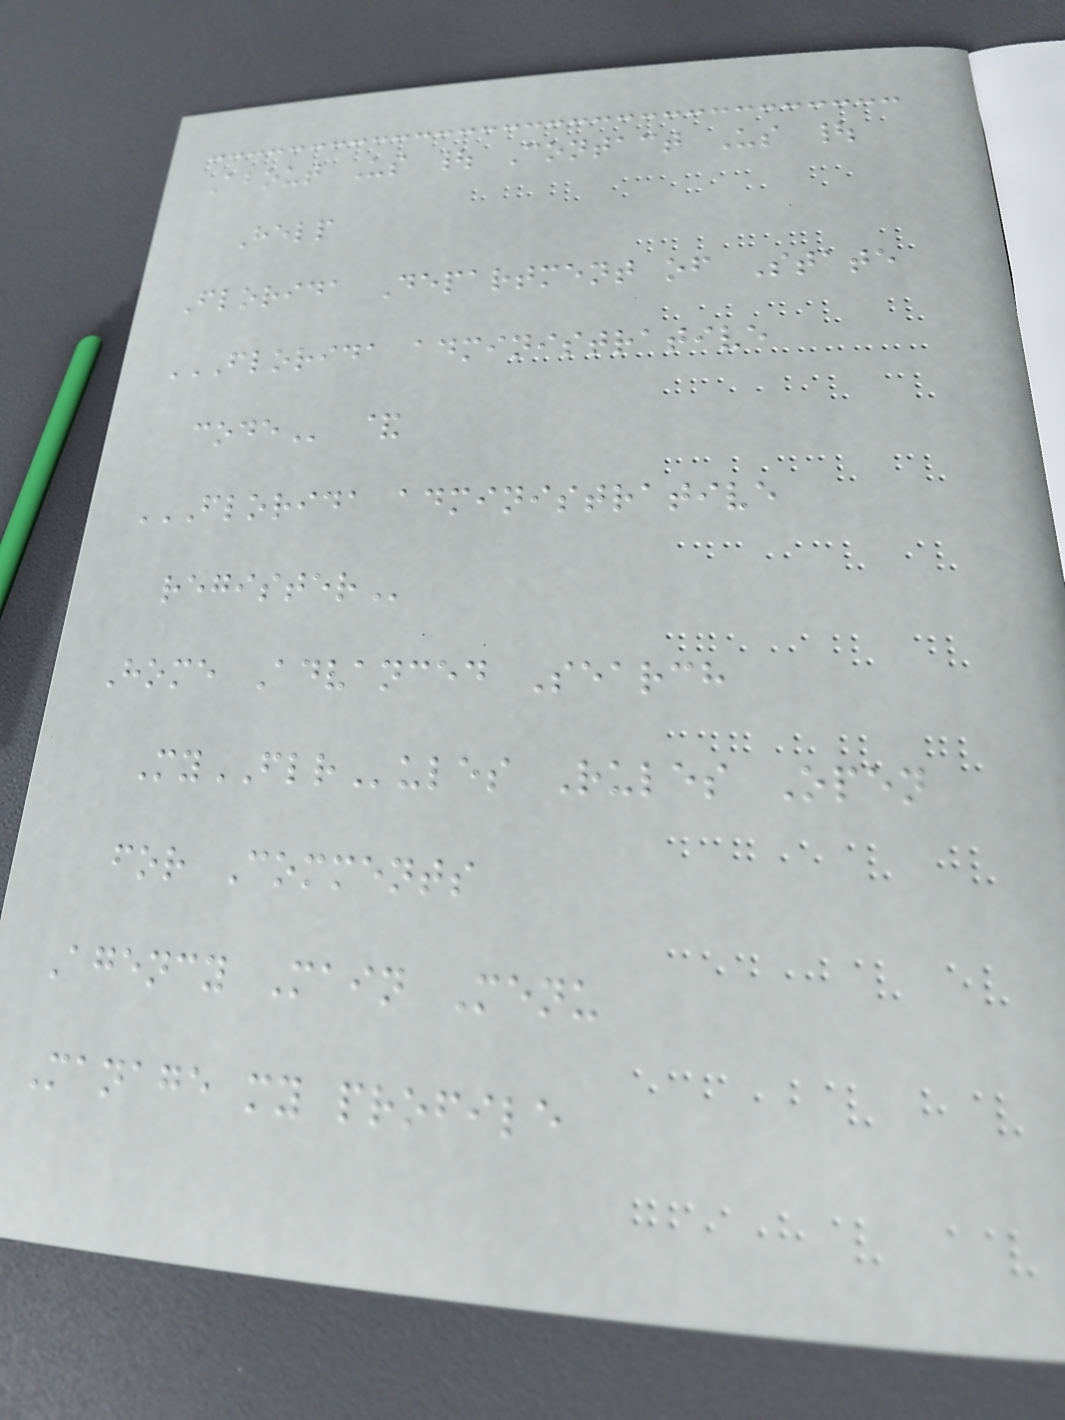About Us | Contact Us |
Help
Florida Department of State
FLORIDA ADMINISTRATIVE
CODE &
FLORIDA ADMINISTRATIVE
REGISTER
Home Advanced Search
MyFLRules Rules Open
for Comments
Agency Main Menu
Manage my profile
